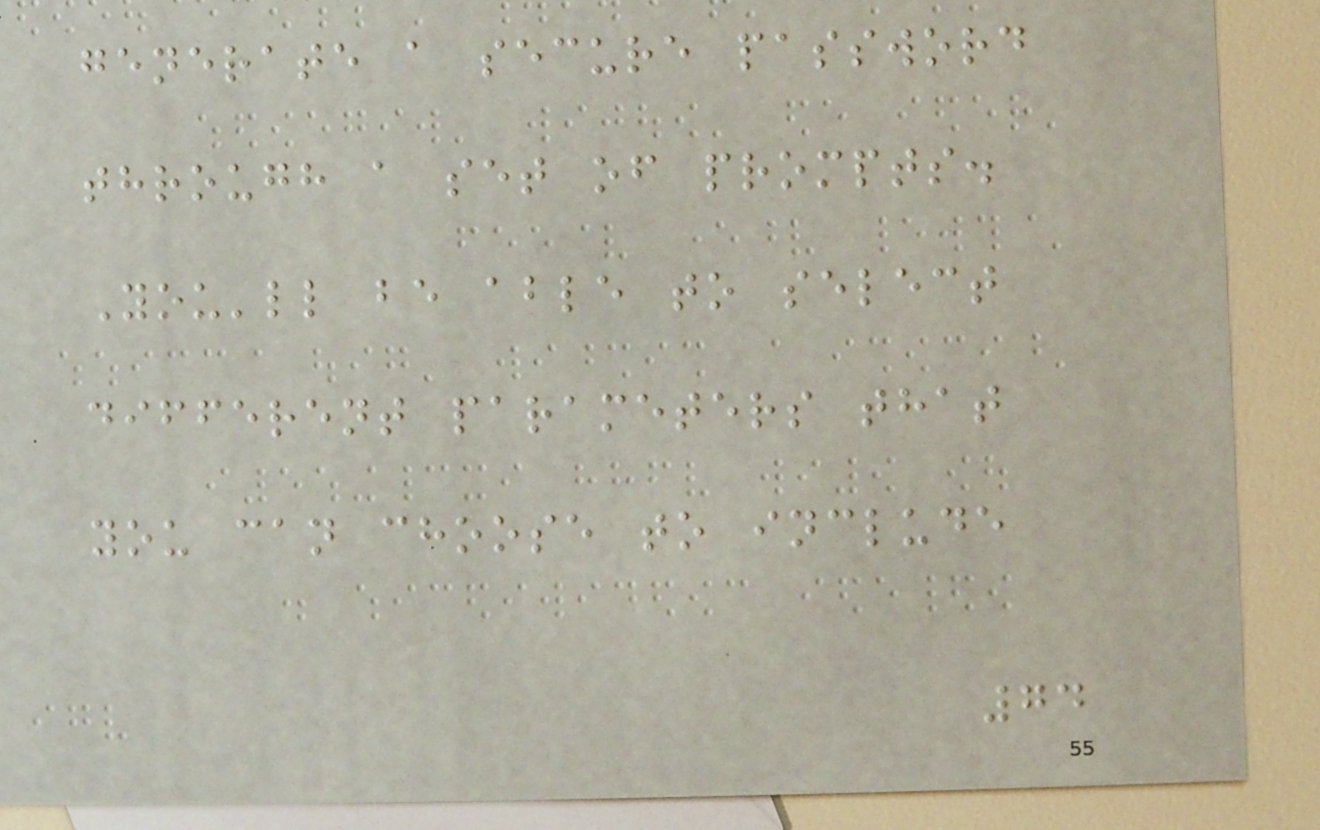generate a secure password
through a set of prompts.
You'll be able to select
different parameters that
you can choose to include
74
